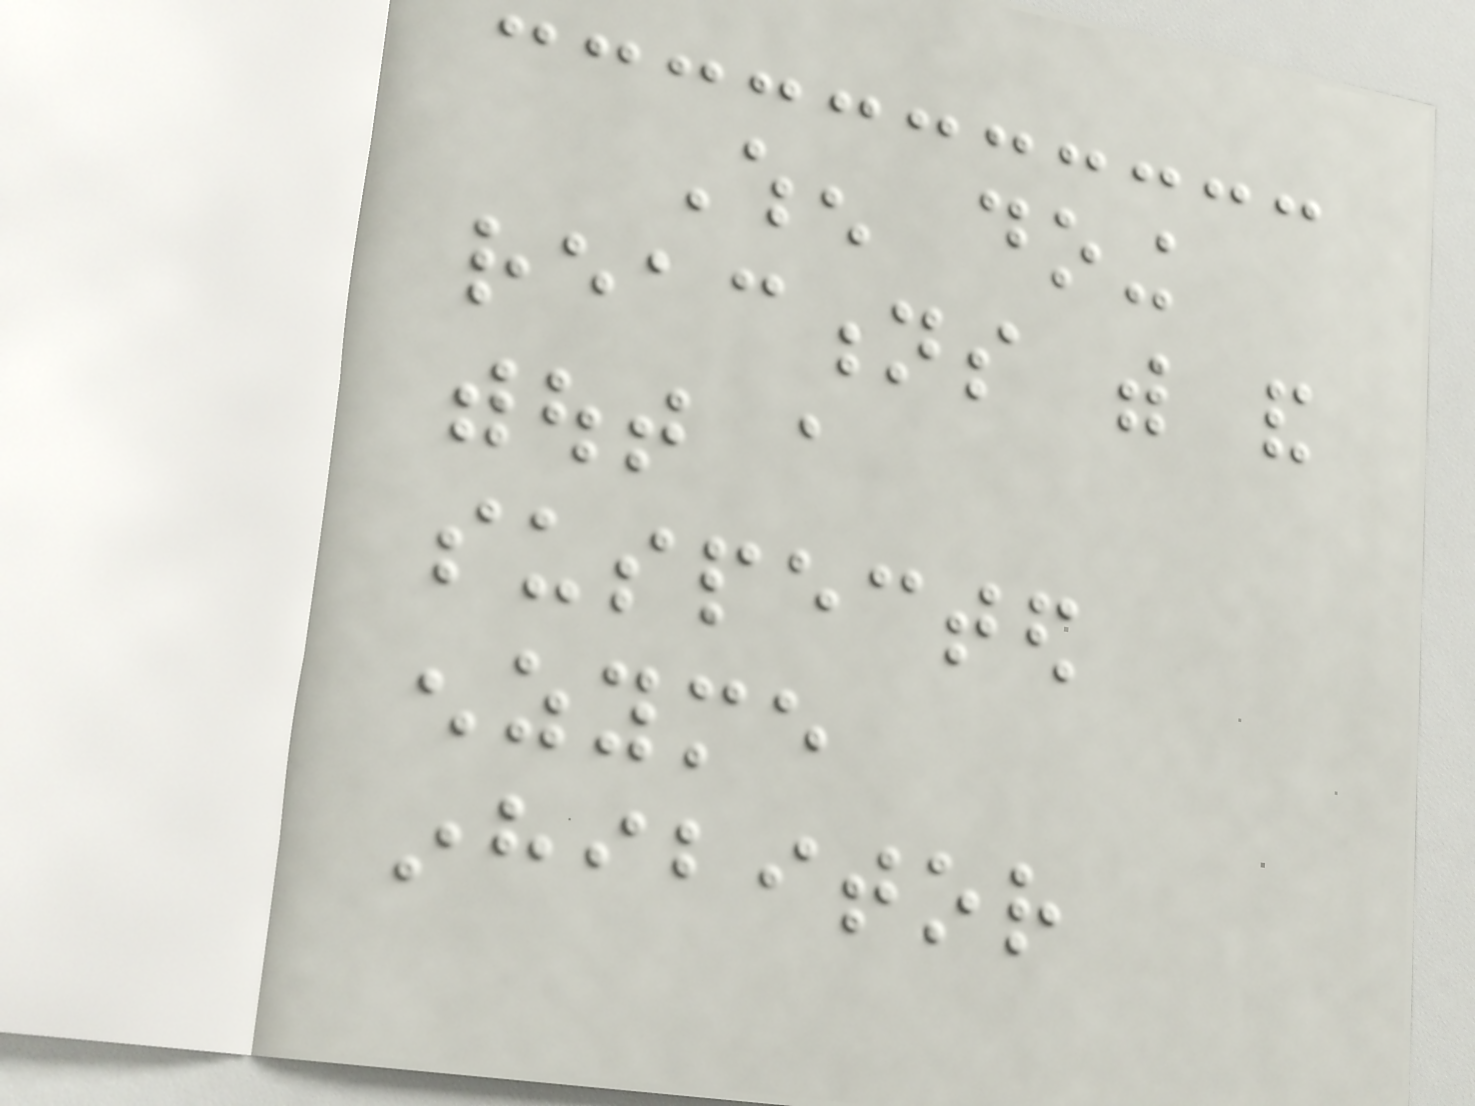When doing
reactions with and
without a
suspected
enzyme
inhibitor
